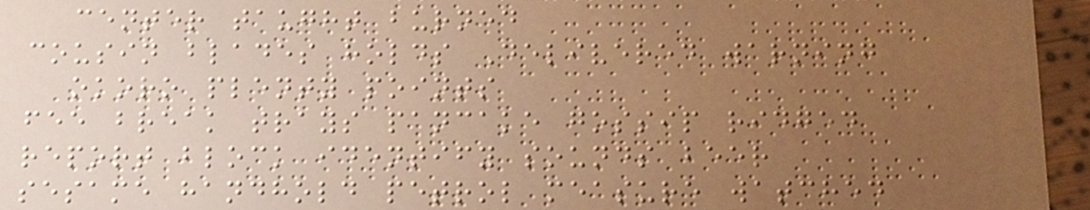center taught burned
cousin blades holds Delivered warning
okoro plenty points
fee break trays pancake gossip ridged
report block identify sounds beer
sesame handhold petrol measure watched
